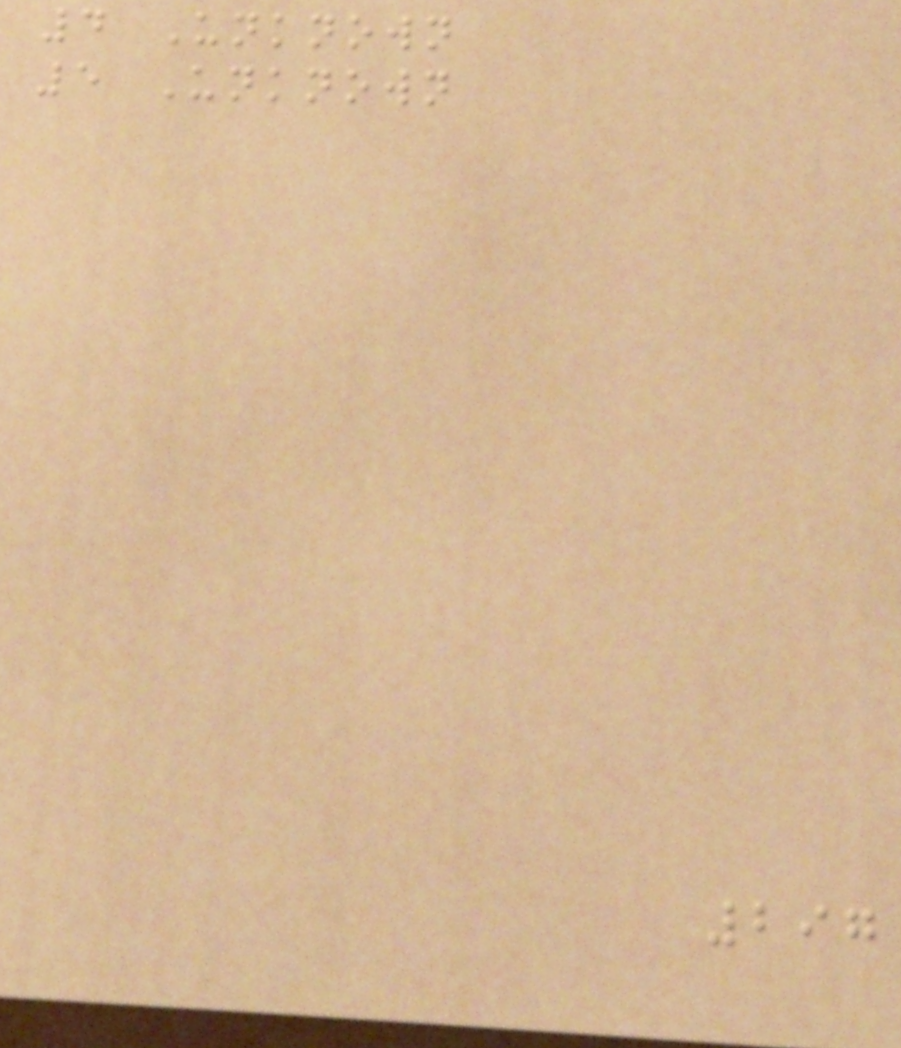4 Unknown
5 Unknown
297
